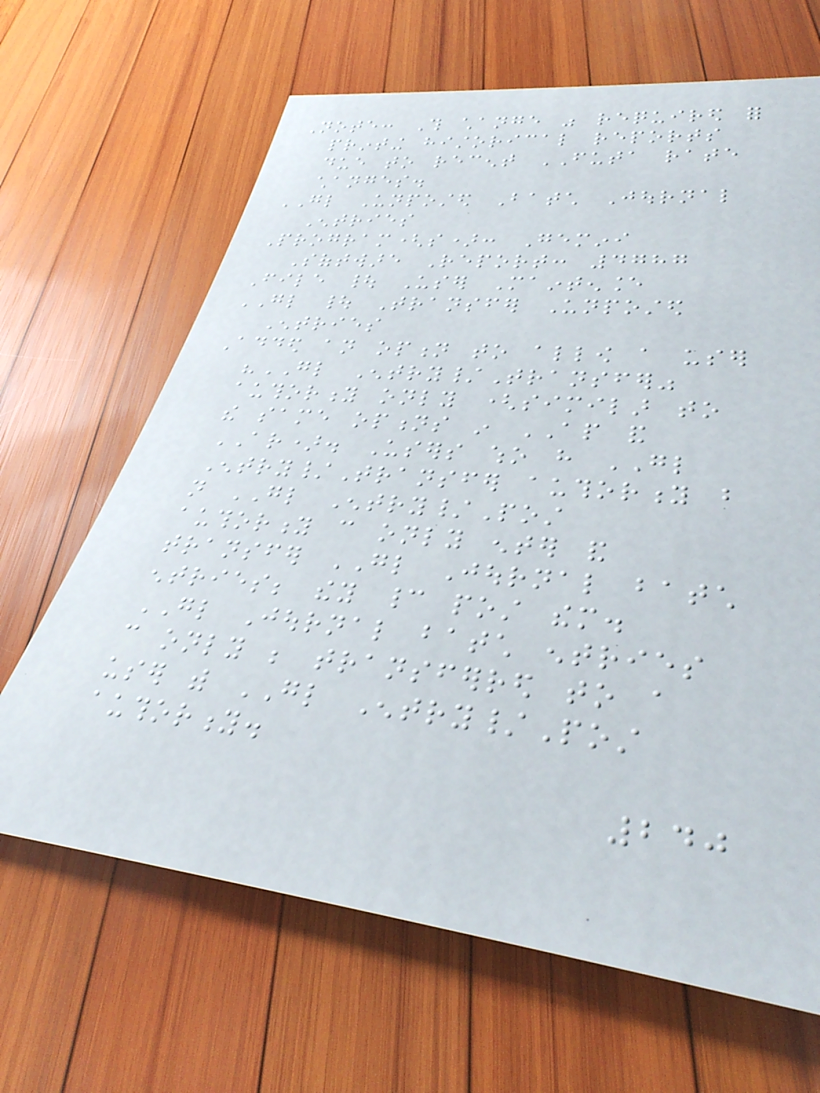Note: This change was required for
printing historical reports
due to recent FUTA rate
changes.
GL Unposted Batch Journal
Entries
Program(s): Gemini
Software Report: 4787
File | User Maintenance
GL | Transfer Unposted
Entries
Added an option to allow a user
"GL Entry/Transfer"
authority only (similar to
the same options in AP and
AR). Users who have GL
Entry/Transfer authority but
not GL Entry/Post
authority can only enter and
transfer GL Journal batch
entries; they cannot post them.
GL Journal batch entries
can only be transferred to a
user with GL Entry/Post
authority.
240
